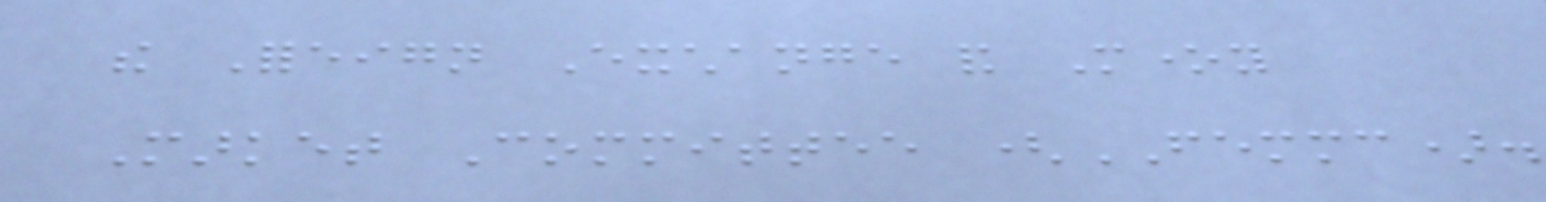the Foreign Exchange and Money
Market Committee (FEMMC).
